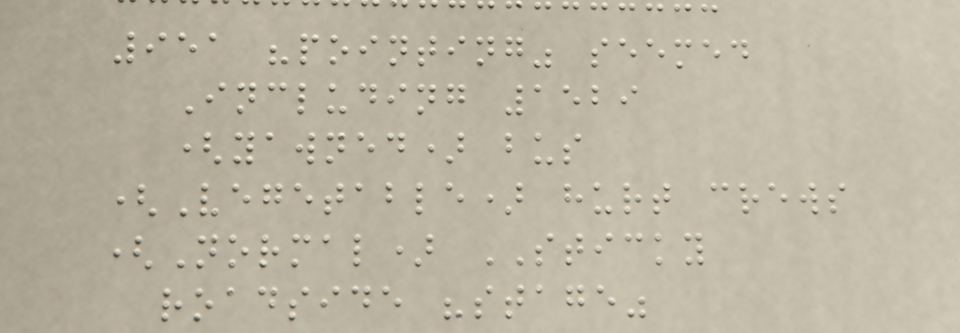951 "pointing" seemed
Including 1529
(yawned) bus
(Vegetable) hurt crews
(Normal) STICKY
roadside "stage"
